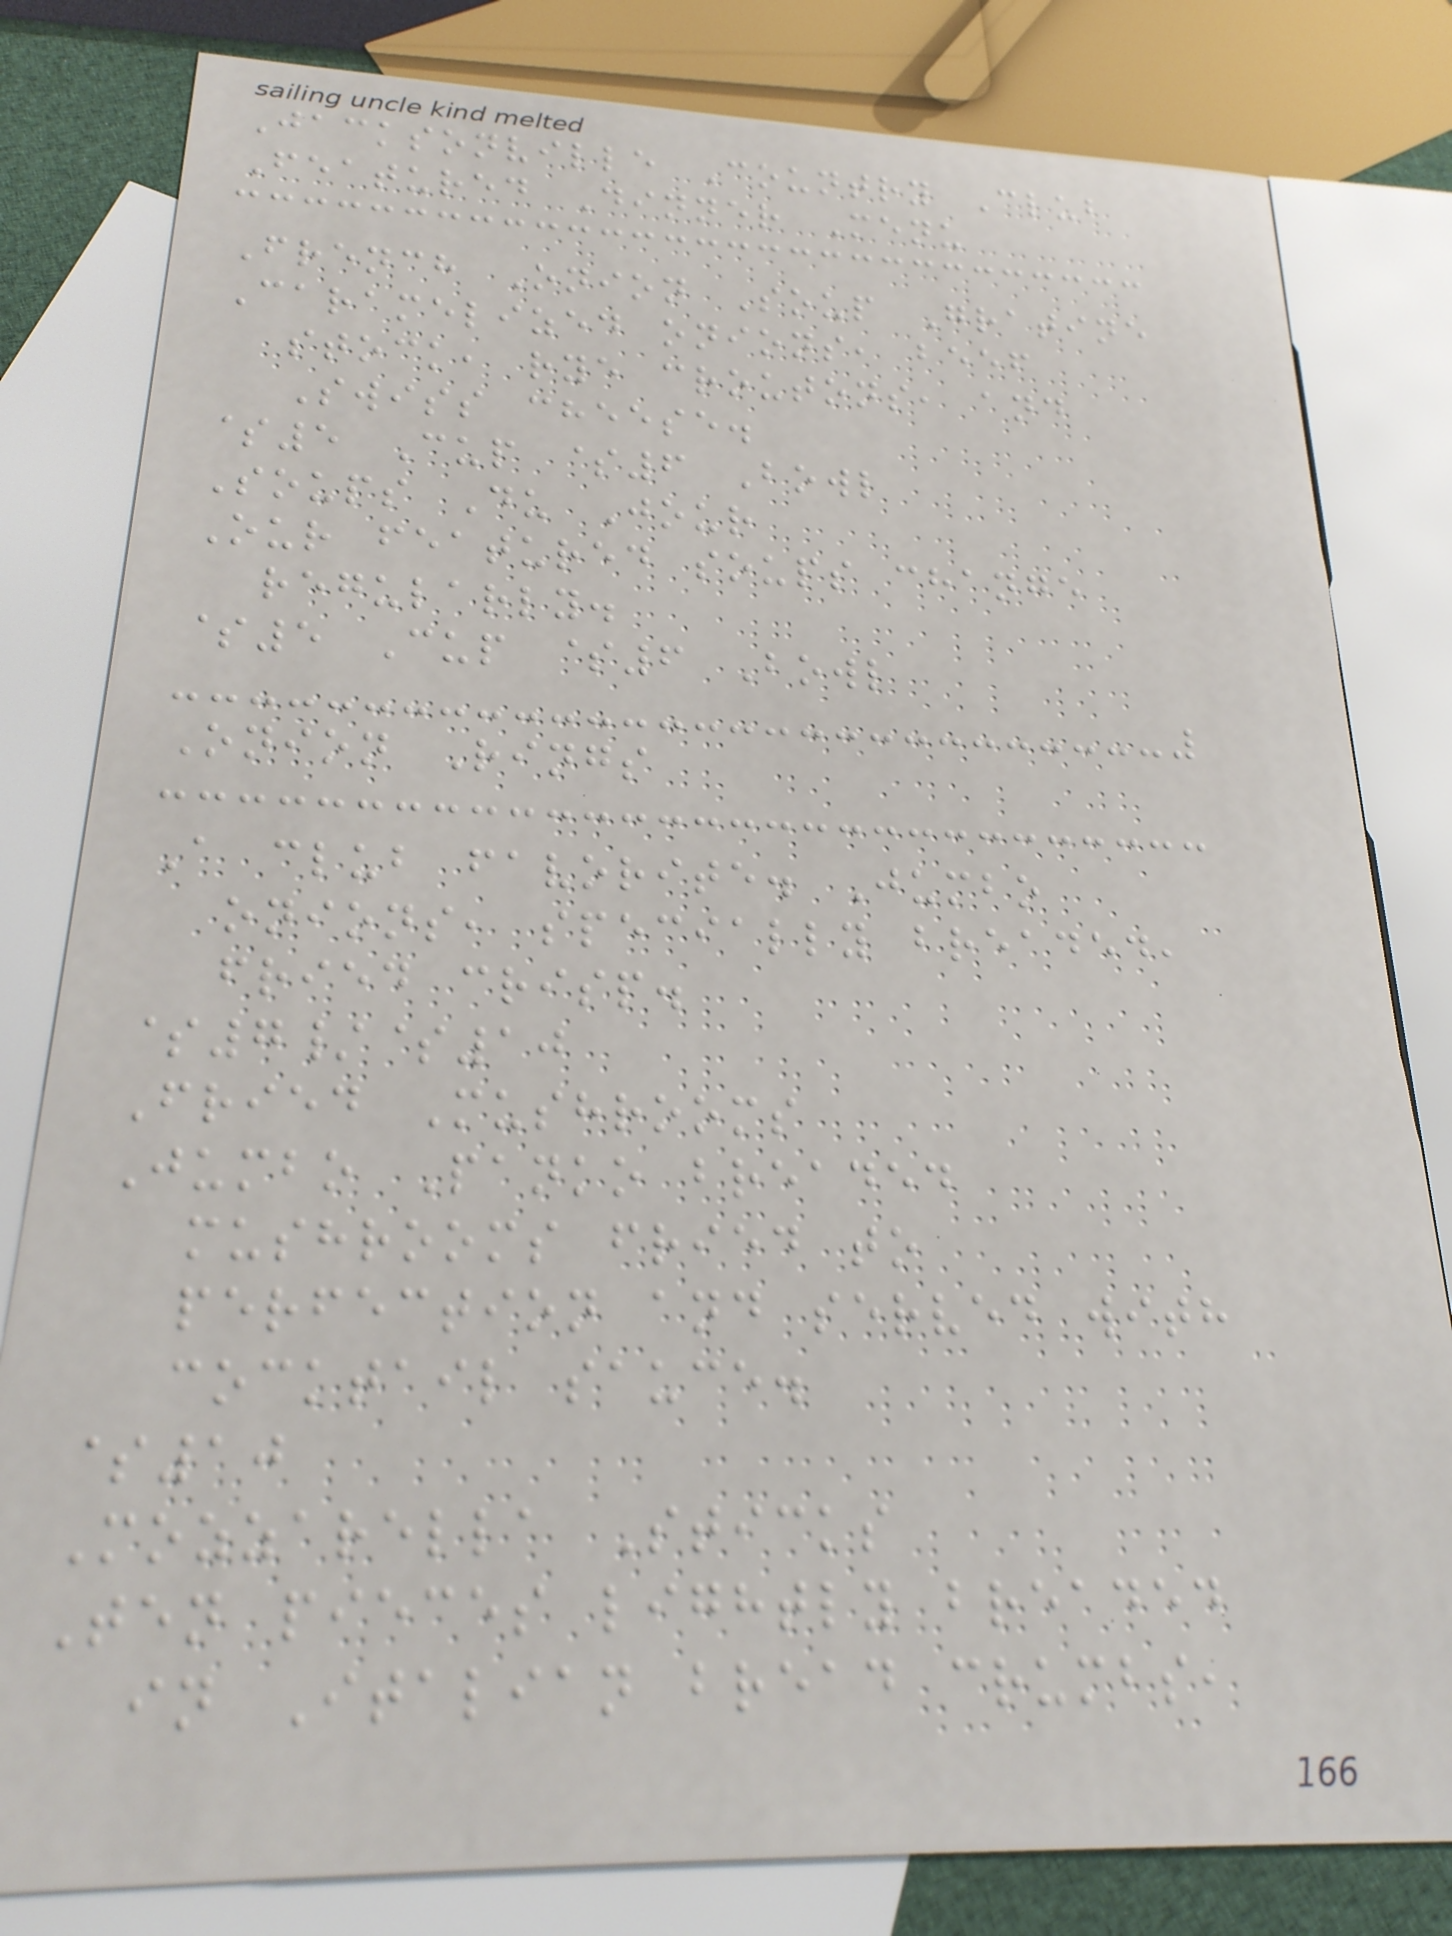Jacksonville Country Club
Featured Dinner Menu
French Onion Soup Gratine
Caramelized onions, beef
stock, rye croutons, and
Swiss cheese.
$5 Cup $6 Bowl
Soups Du Jour
Our featured soups change
regularly.
$5 Cup $6 Bowl
Onion Rings
A club favorite. Jumbo
onions, specially breaded,
fried crisp.
$7/$10
Fried Mushrooms
Jumbo Panko breaded
mushrooms fried to
perfection and served with
cocktail sauce.
$10
Mozzarella Sticks
Ten pieces lightly breaded
in Italian bread crumbs,
